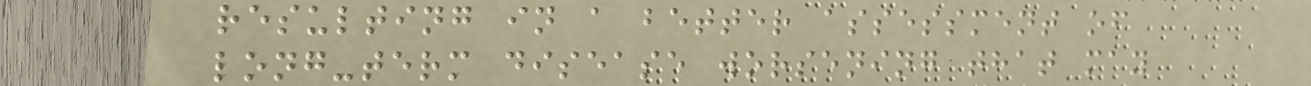resulting in a better assessment of
long-term disease worsening that may
